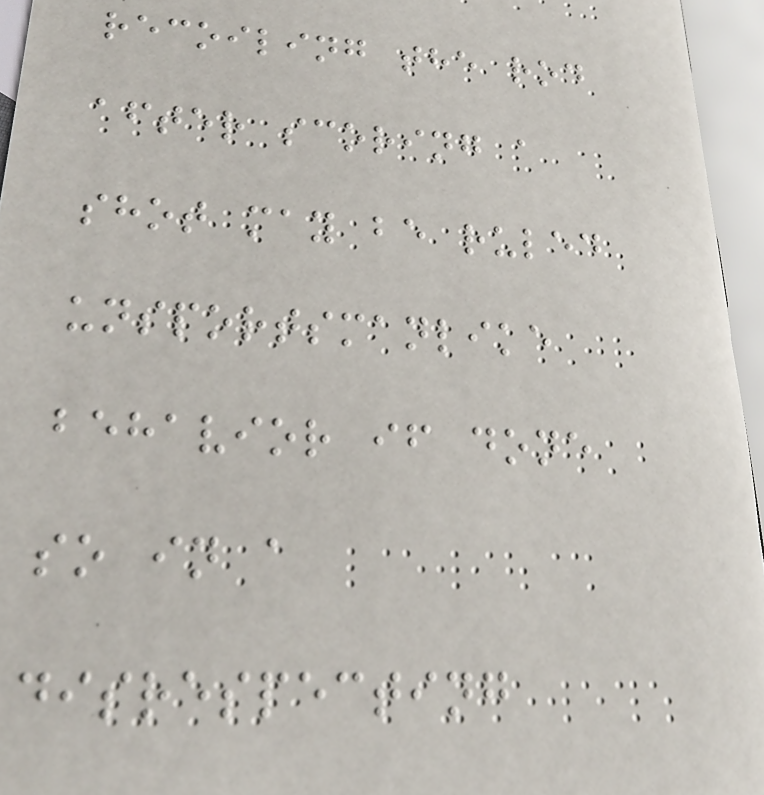recoiling the rod
after scoring a
shot may be ruled
unsportsmanlike
behavior if done
so in a
disrespecting
